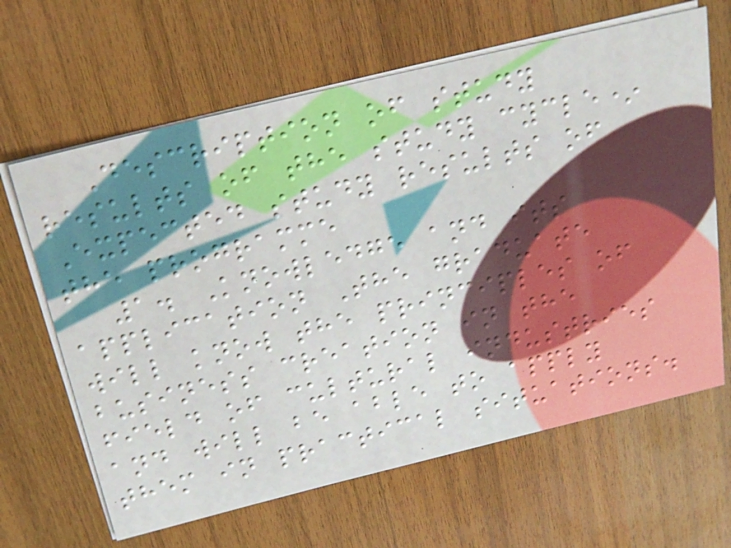Description of study
results of the study cycle*
Expected study results of
the programme
1. Knowledge and its
application The graduate
will know the principles of
business creation in the
field of cultural industries
and will be able to apply
them in practical situations.
